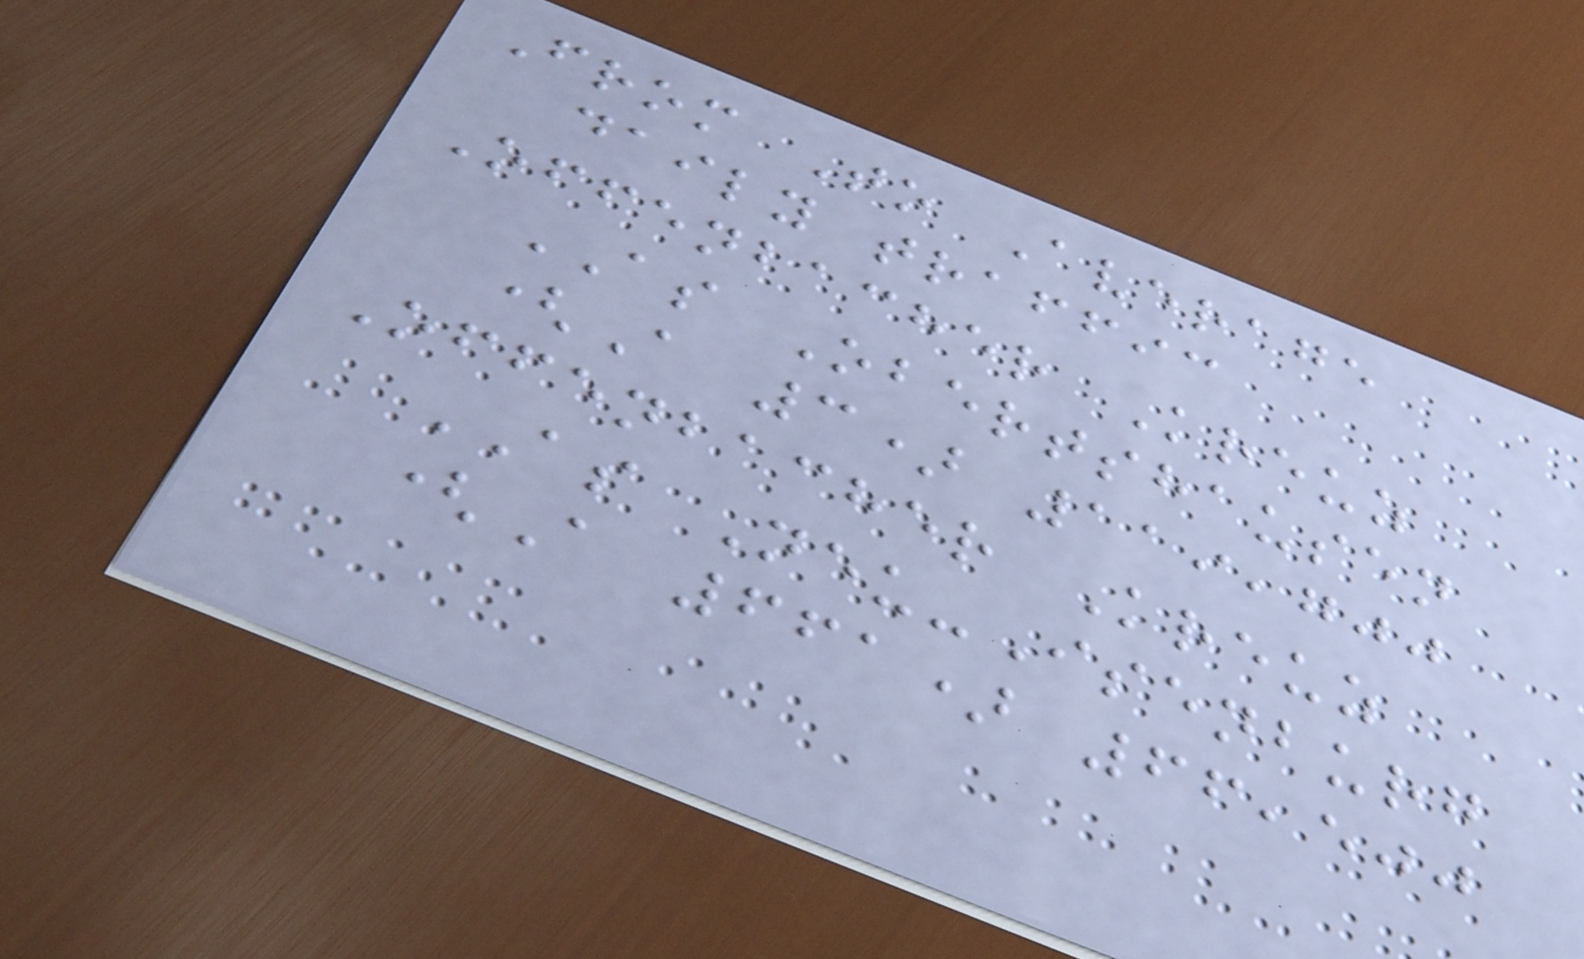From To Average
daily traffic
Offenbacher Kreuz
AS Obertshausen
(A 3) 119,700
Offenbacher Kreuz
AS Neu-Isenburg
(A 661) 66,500
